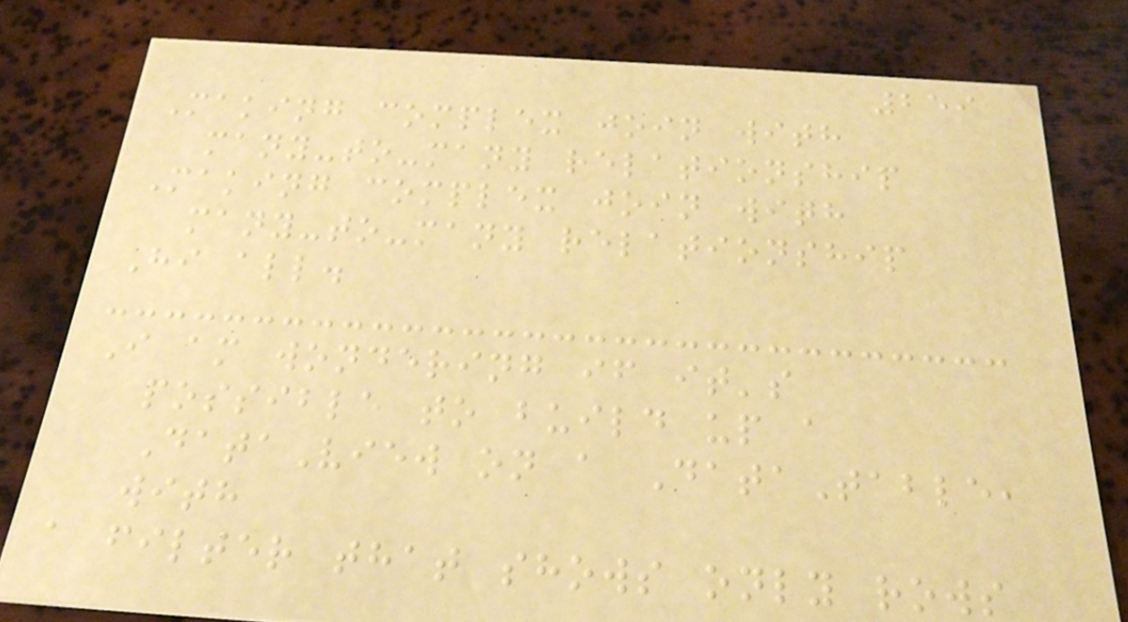259
Making complex join with
many-to-many relationship
Making complex join with
many-to-many relationship
Hi all.
I am wondering if it's
possible to build up a
DataView on a DataTable,
with
a filter that shows only rows
